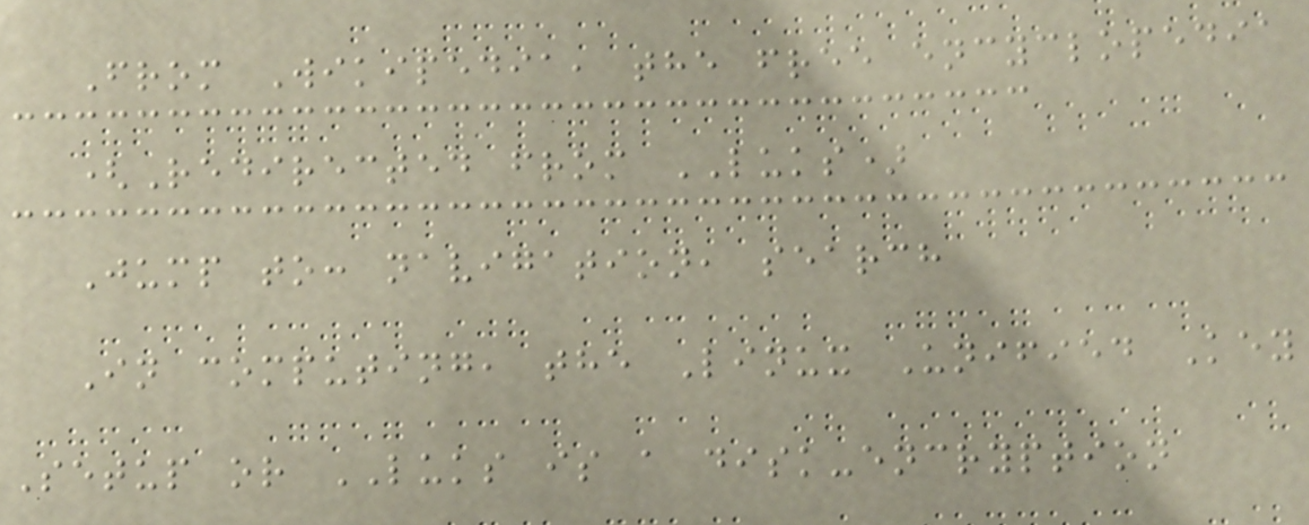From Wikipedia, the free encyclopedia
(Redirected from LUKS)
Jump to: navigation, search
In computing, the Linux Unified Key
Setup or LUKS is a disk-encryption
